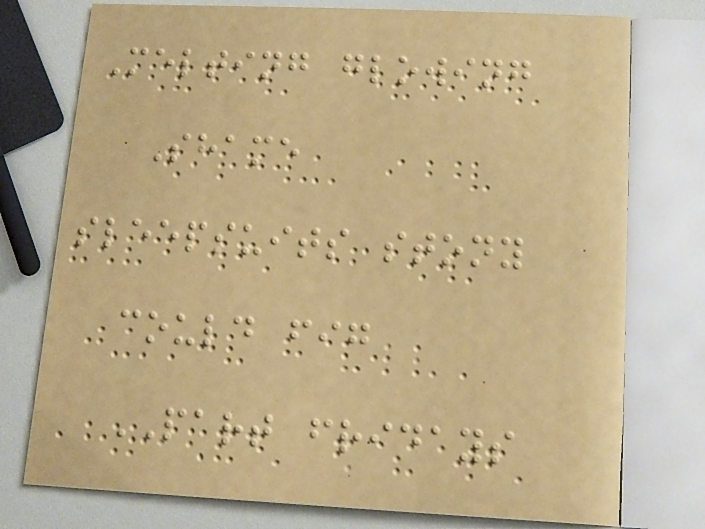Melting glowing
Shame
sleepsuits stony
could fig
PART fridays
